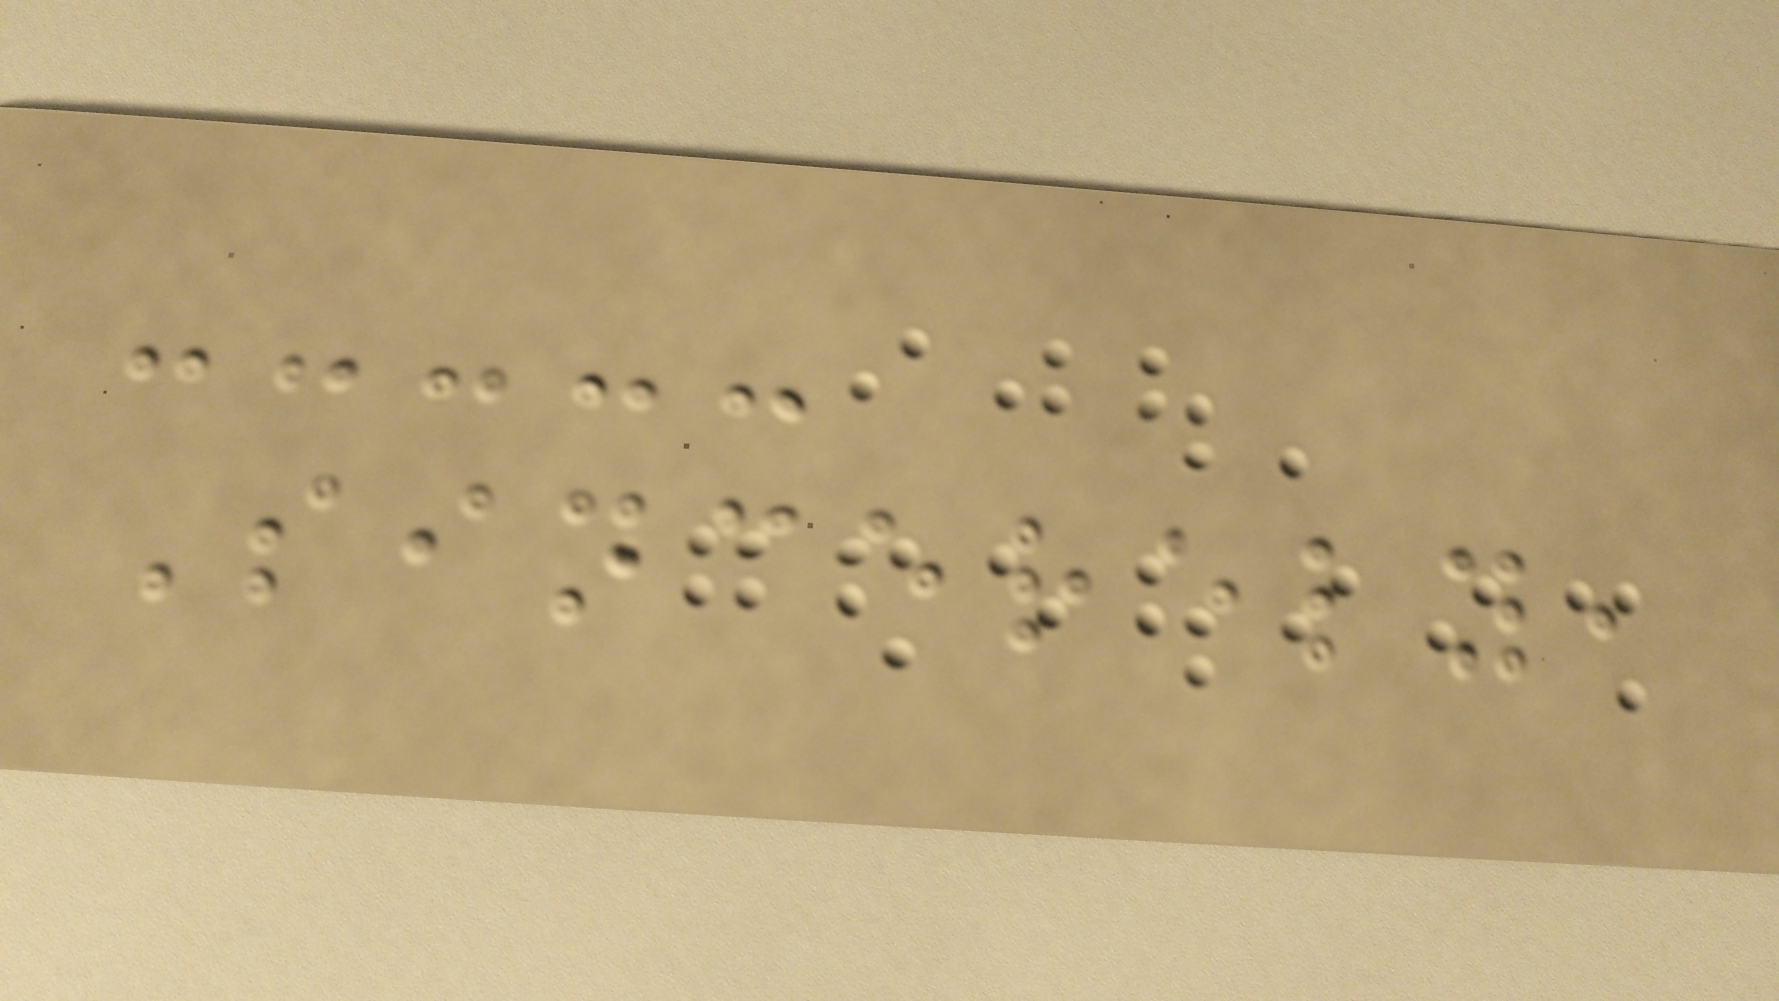Sincerely,
